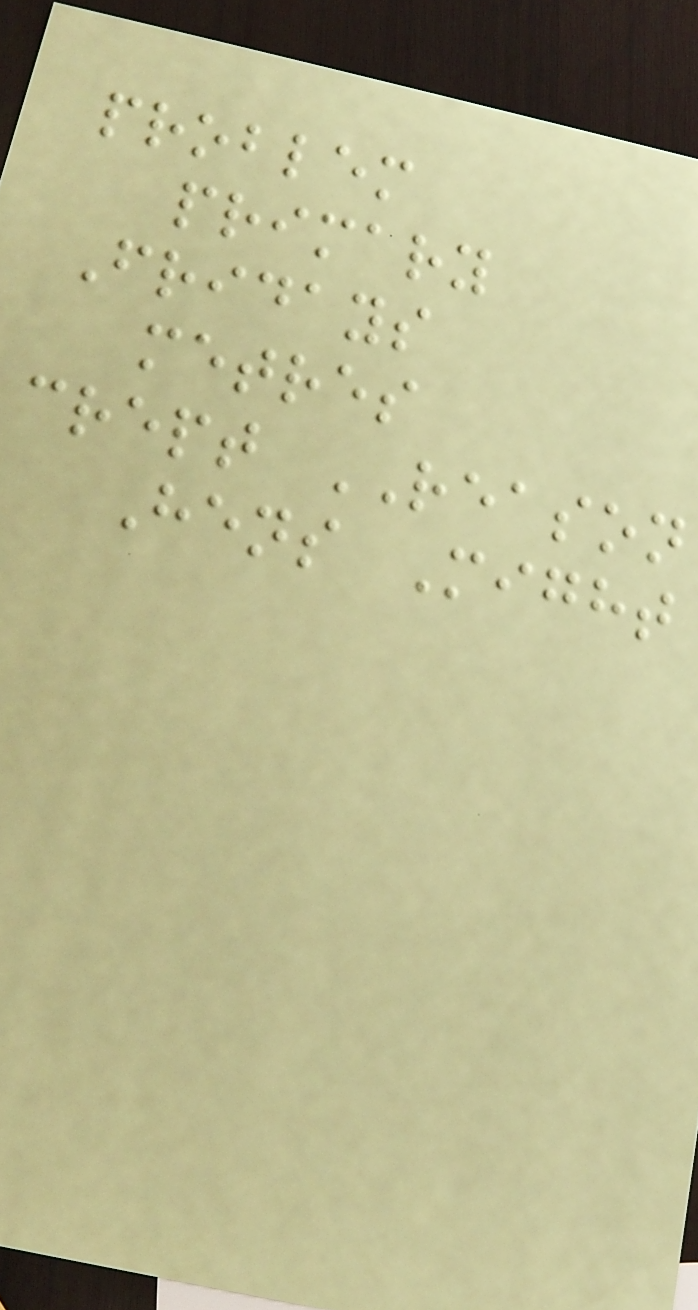problem
primary
Fridays
metres
crept REASON
Hens Might
